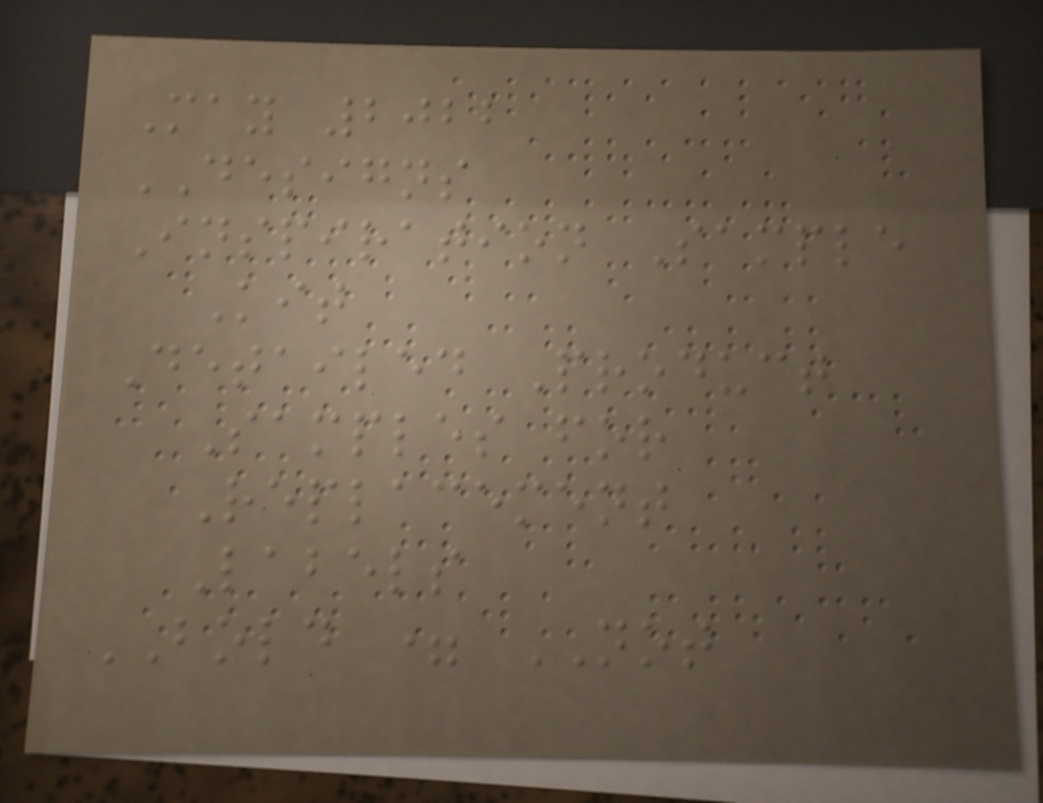May 2022
DESIGNS
Inspiration Sample
Kit
Detailed Product
Samples for
Replacement
Labels
BOLD = NOT
